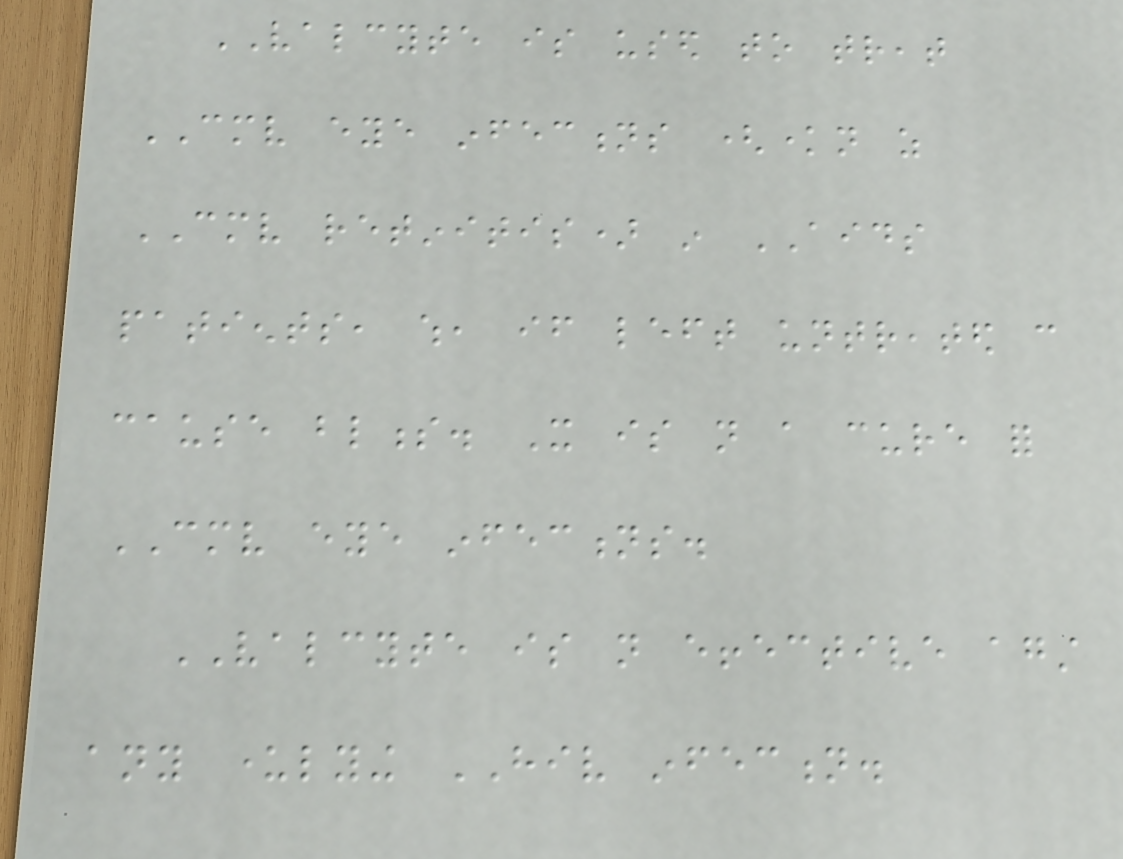VALCYTE is used to treat
CMV eye infections (known as
CMV retinitis) in AIDS
patients, which, if left untreated can
cause blindness. It is not a cure for
CMV eye infections.
VALCYTE is not effective against
any underlying HIV infection.
